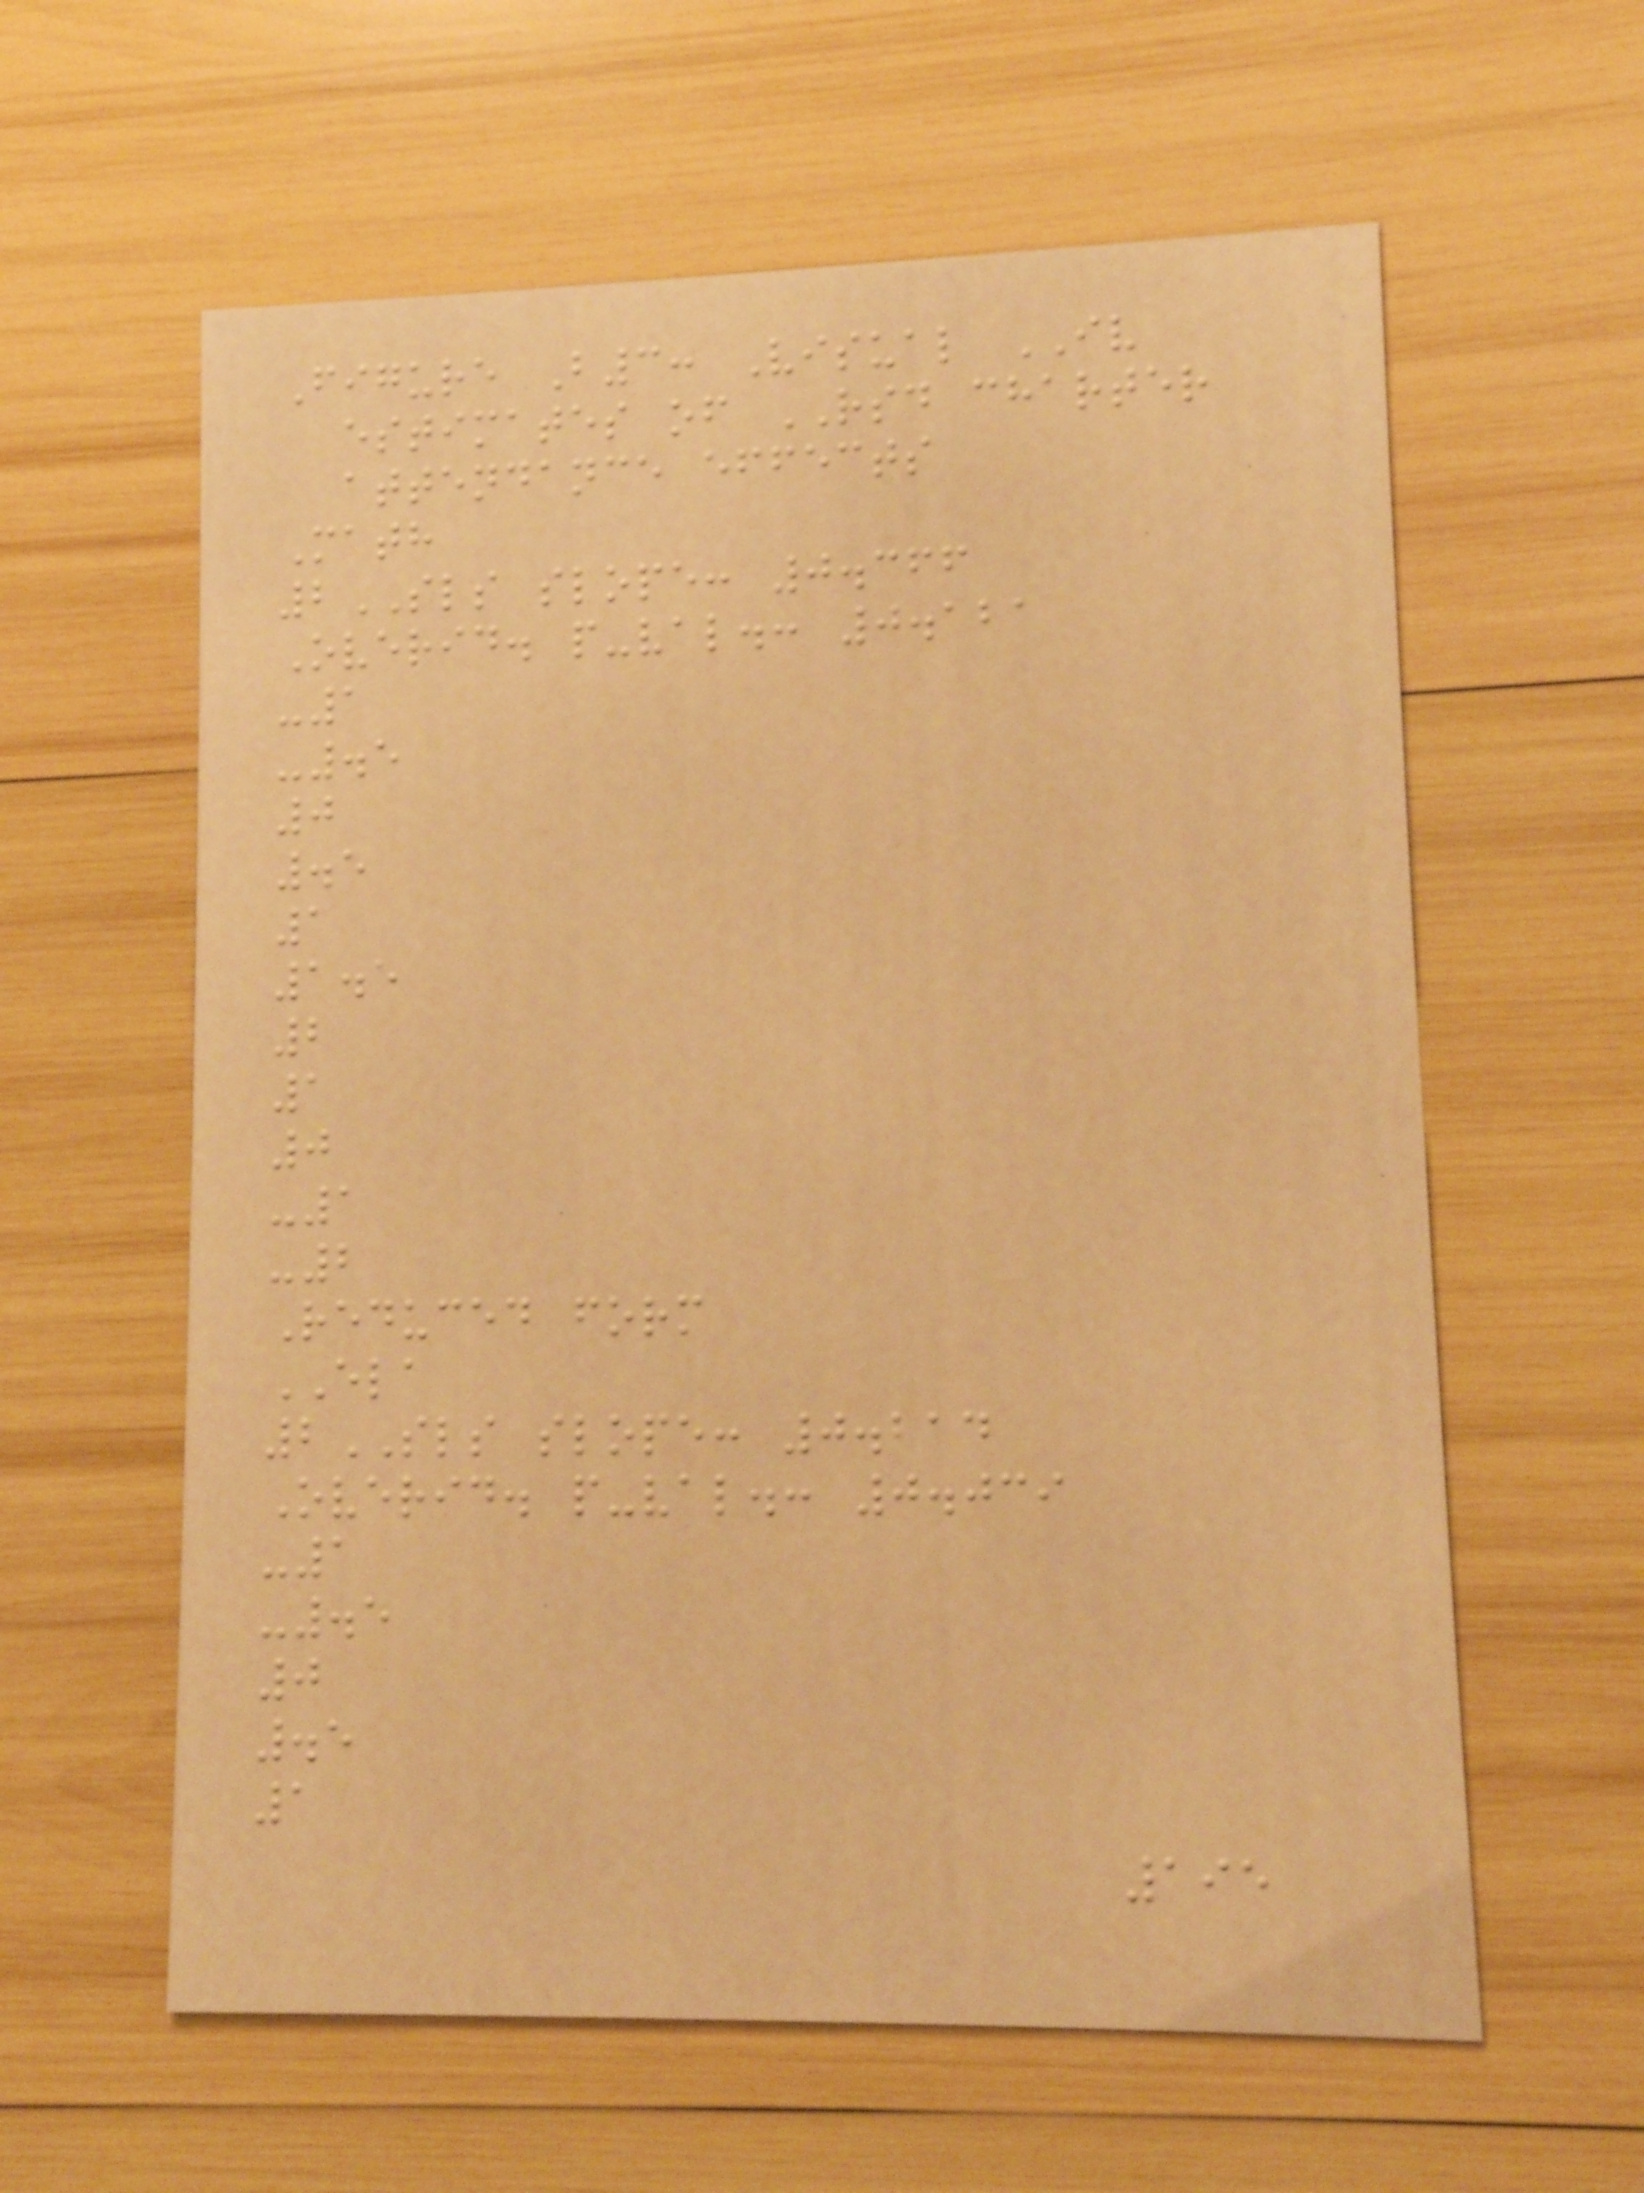Figure B3: Visual IV
estimates of RSD charter
attendance effects
Math
2SLS slope: 0.366
Overid. p-val.: 0.121
-1
-.5
0
.5
1
1.5
2
1
0
-1
-2
Reduced form
ELA
2SLS slope: 0.214
Overid. p-val.: 0.039
-1
-.5
0
.5
1
195
